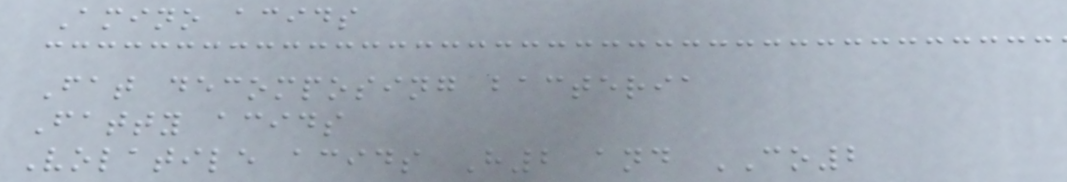Amino acids
Fat decomposing bacteria
Fatty acids
Volatile acids H2 and CO2
